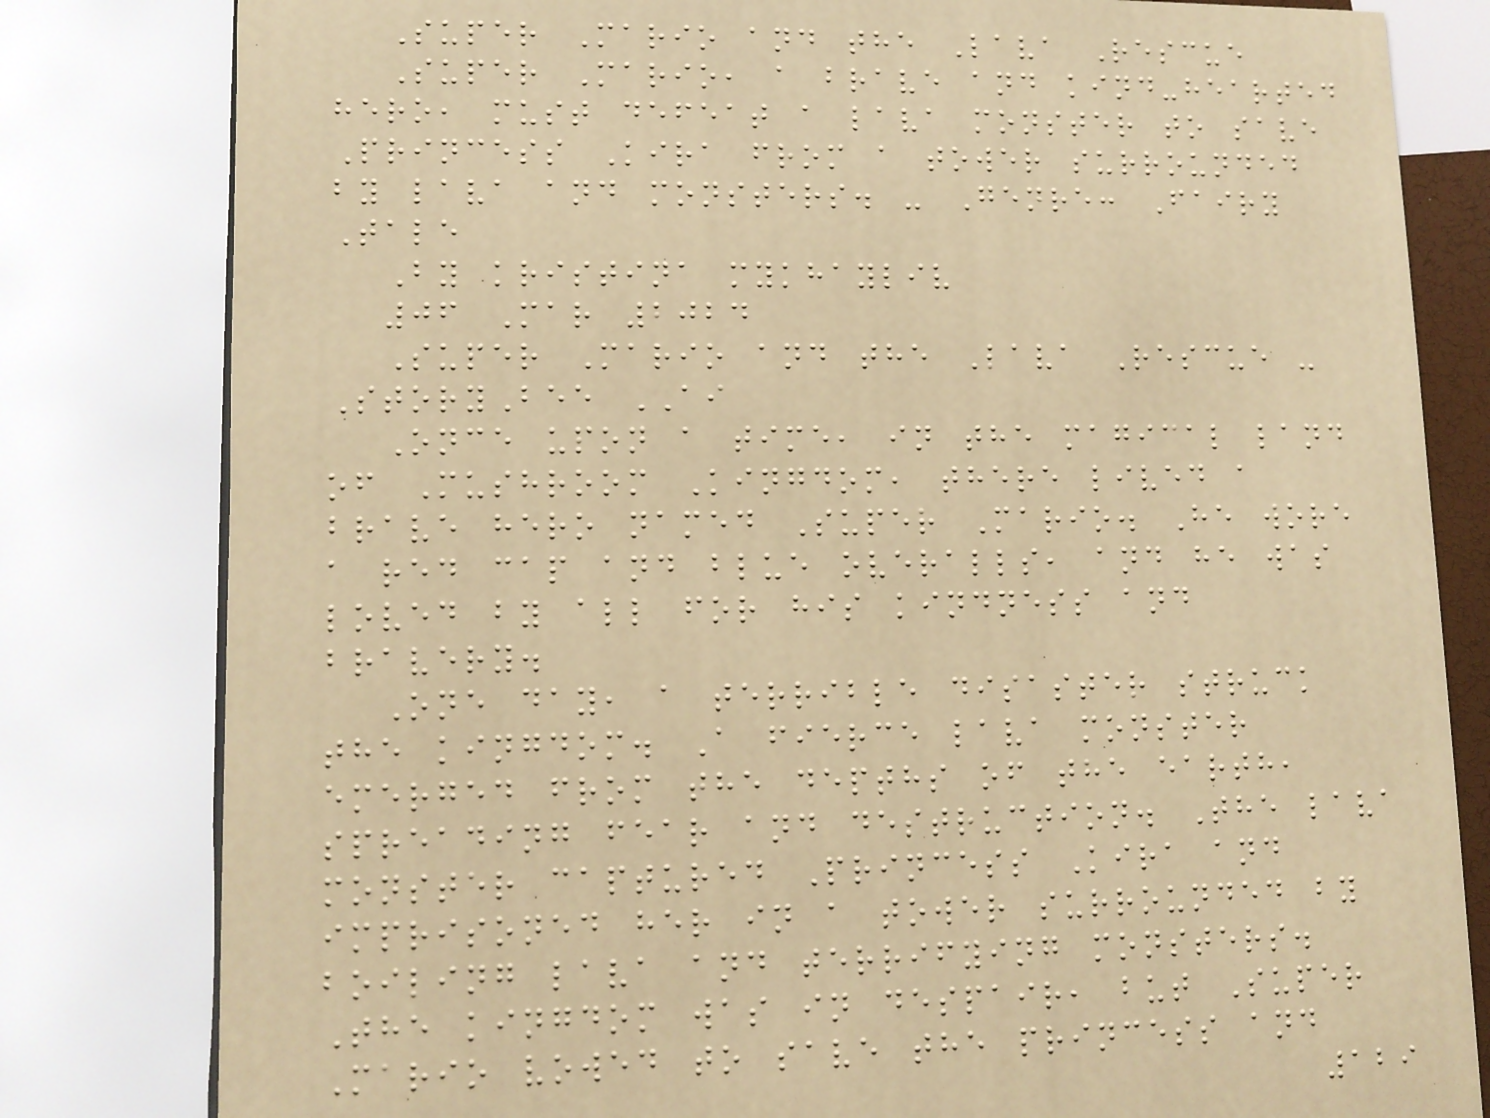Super Mario and the Lava Rescue
Super Mario, a brave and kind-hearted
hero, must defeat a lava monster to save
Princess Kira from a tower surrounded
by lava and monsters. - Genre: Fairy
Tale
By kristina mykhayliv
06 Mar 2024
Super Mario and the Lava Rescue -
StoryBee AI
Once upon a time, in the magical land
of Mushroom Kingdom, there lived a
brave hero named Super Mario. He wore
a red cap and blue overalls, and he was
loved by all for his kindness and
bravery.
One day, a terrible disaster struck
the kingdom. A fierce lava monster
emerged from the depths of the earth,
spreading fear and destruction. The lava
monster captured Princess Kira and
imprisoned her in a tower surrounded by
boiling lava and terrifying monsters.
The kingdom was in despair, but Super
Mario vowed to save the princess and
129
